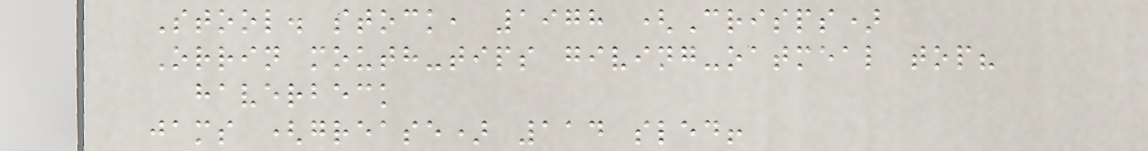Stool. stock, 1978 (Crisps)
Orrin mouth-tips giving-oatmeal top?
haverbeck
jams (grease) 114 sled!
